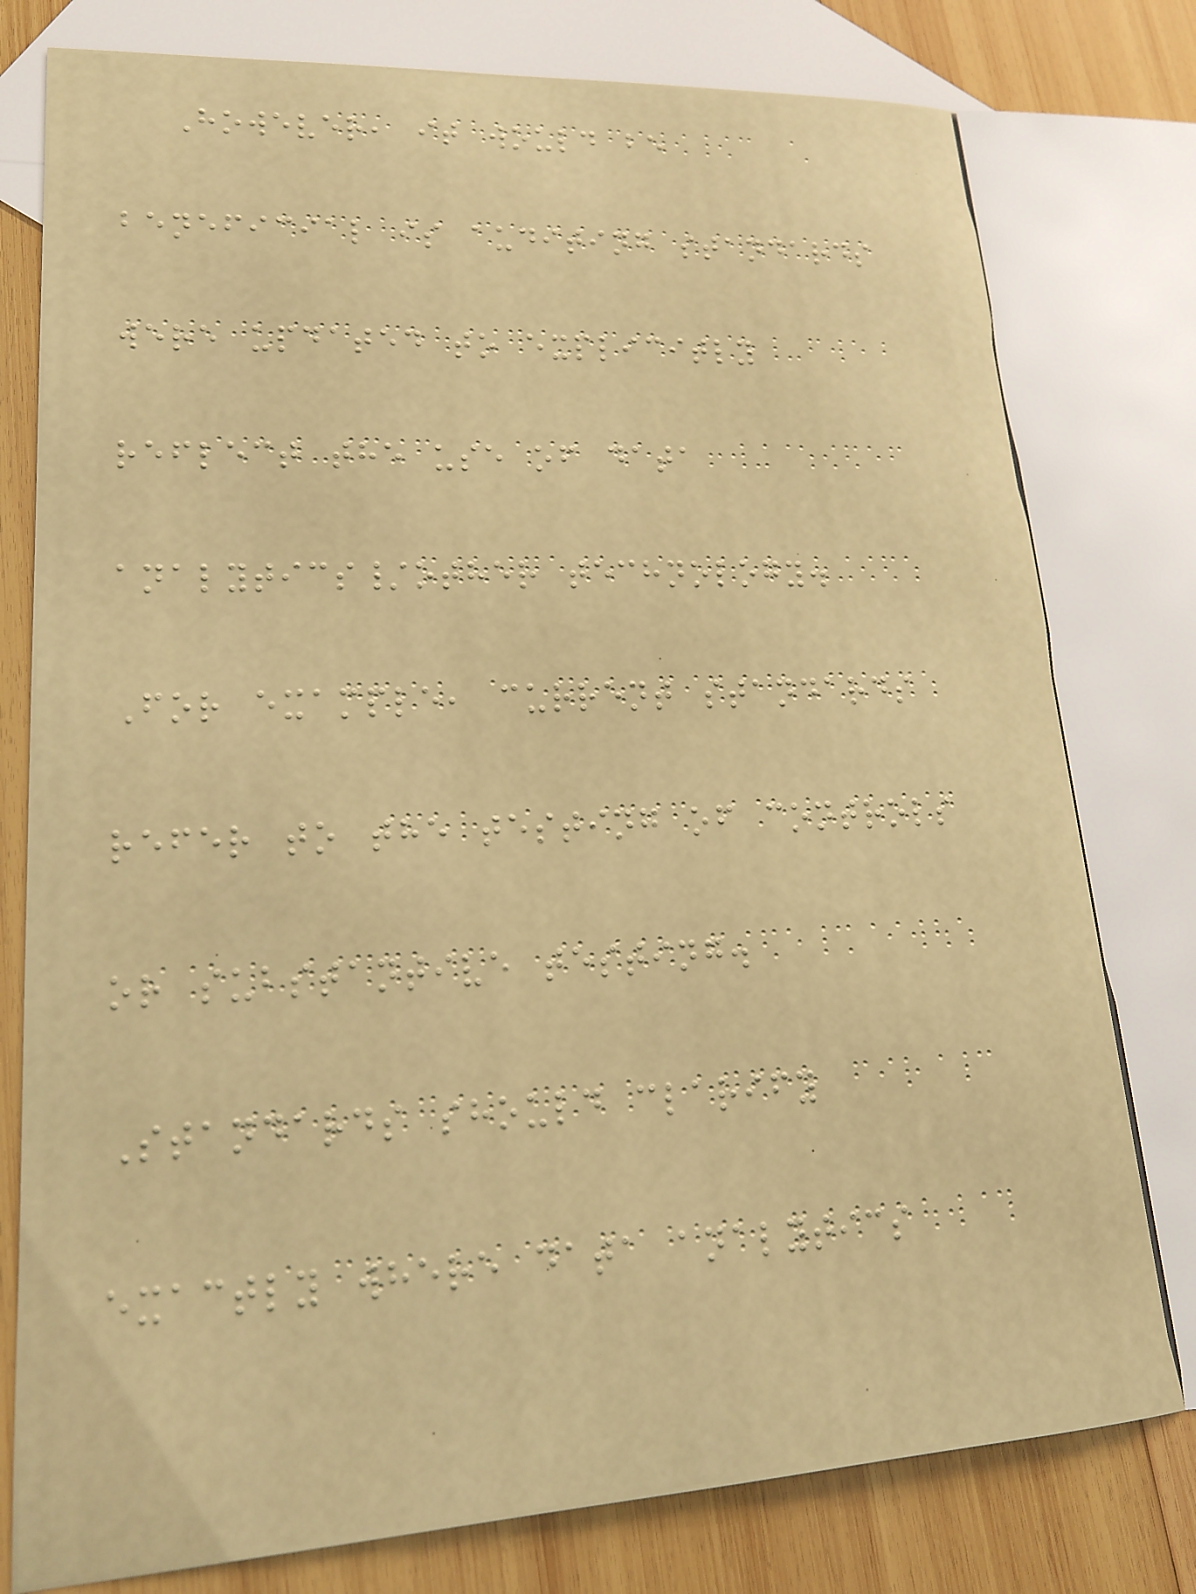However, it would be
beneficial is auditing standards
were updated to explicitly
reflect the use of data
analytics/other technology.
For example, current standards
refer to the testing of controls
or substantive testing.
Standards should clarify
exactly where data analytics
